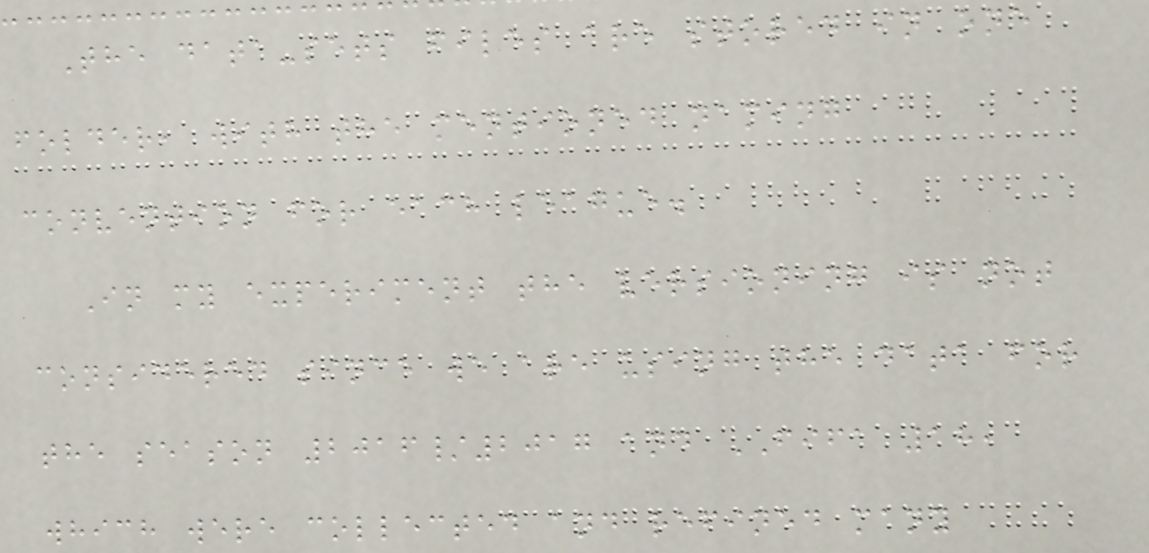The data-sets files are stored in one
folder, with the mentioned naming
convention for each league.
In my experiment the versioning is not
considered since we are using the data for
the season 2016/2017 and FIFA 18,
which were collected and refined many
